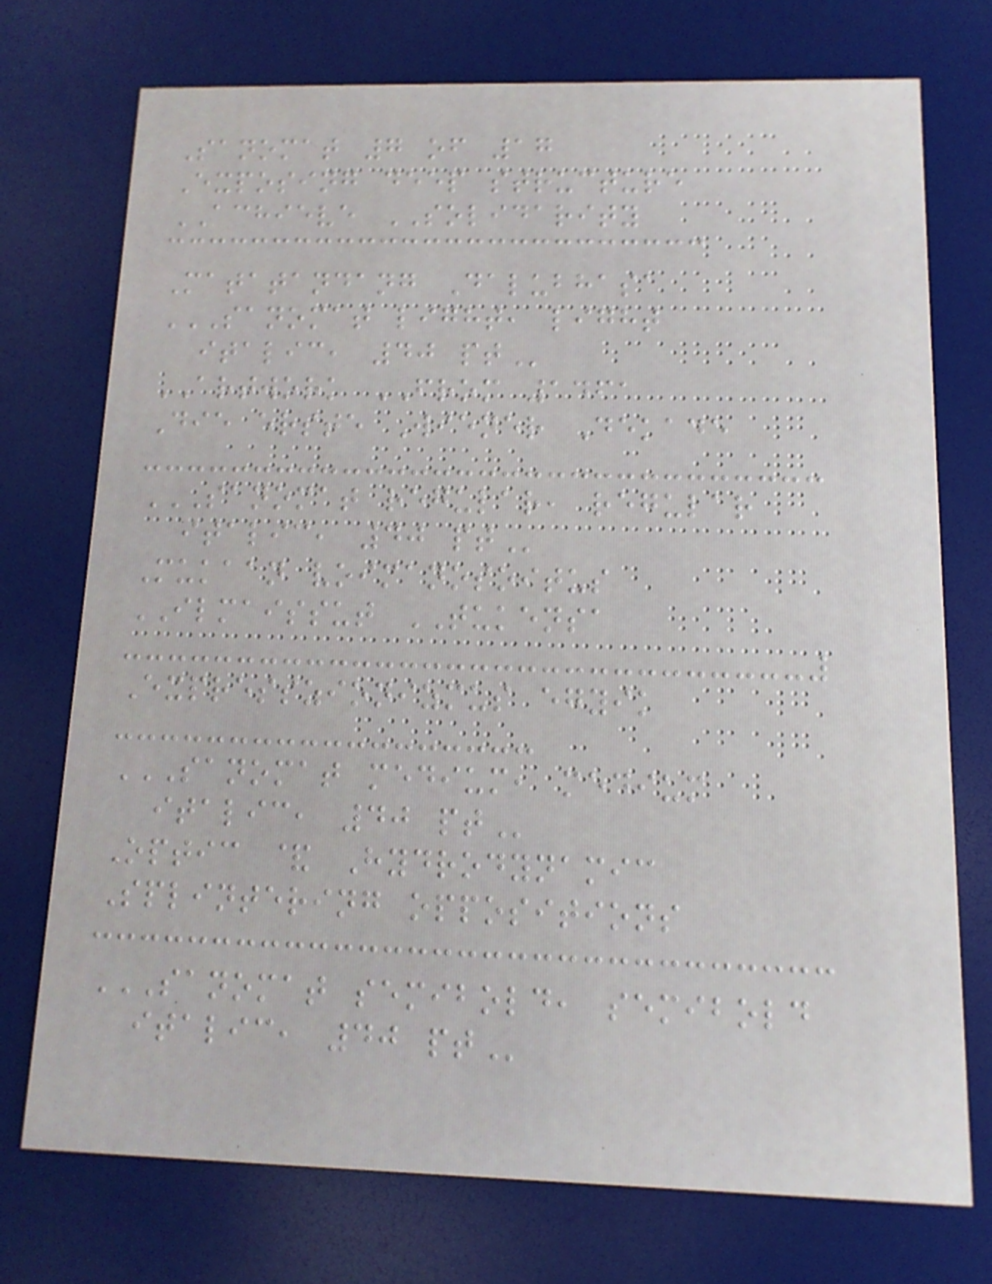Sanomat 7 of 17
Exposing deep structure
ACHIEVE SOLIDARITY
Matatandang Dalubhasa
SANOMAT LIGHT, LIGHT
ITALIC, 40 PT
ARTWORK FROM 1461
Die erste Wiener Dekade
SANOMAT REGULAR, REGULAR
ITALIC, 40 PT
Mukaan voimanosoitus
ILMAISSUT TUKENSA
Expresszionizmus egyik
SANOMAT MEDIUM, MEDIUM
ITALIC, 40 PT
Optic & Hydrodynamic
Splintering oppositions
SANOMAT SEMIBOLD, SEMIBOLD
ITALIC, 40 PT
